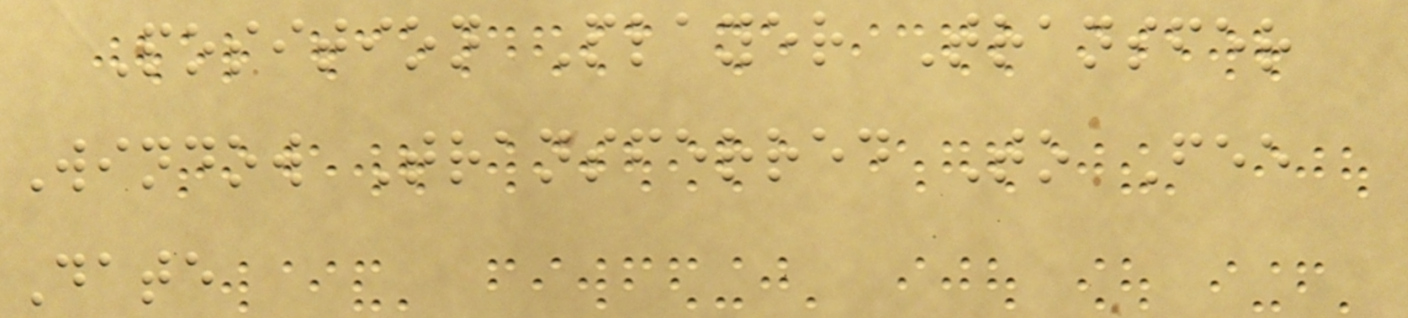Position Player Transfer
Window Transferred To Fee
Date
